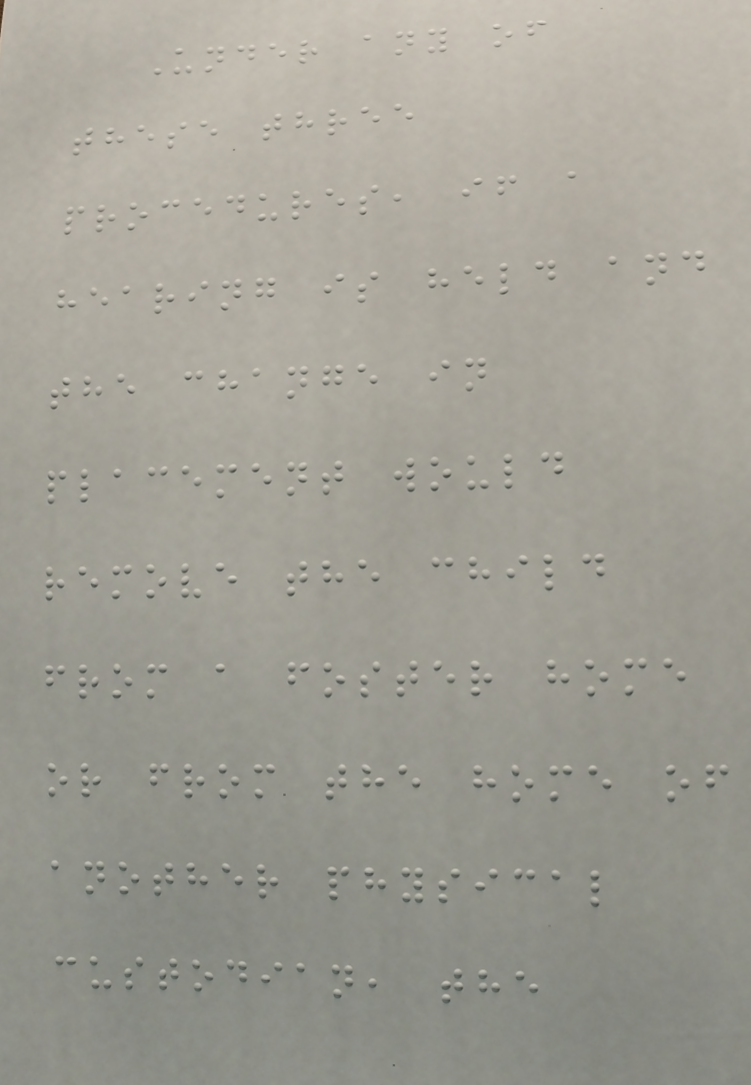Under any of
these three
procedures, if a
hearing is held and
the change in
placement would
remove the child
from a foster home
or from the home of
another physical
custodian, the
